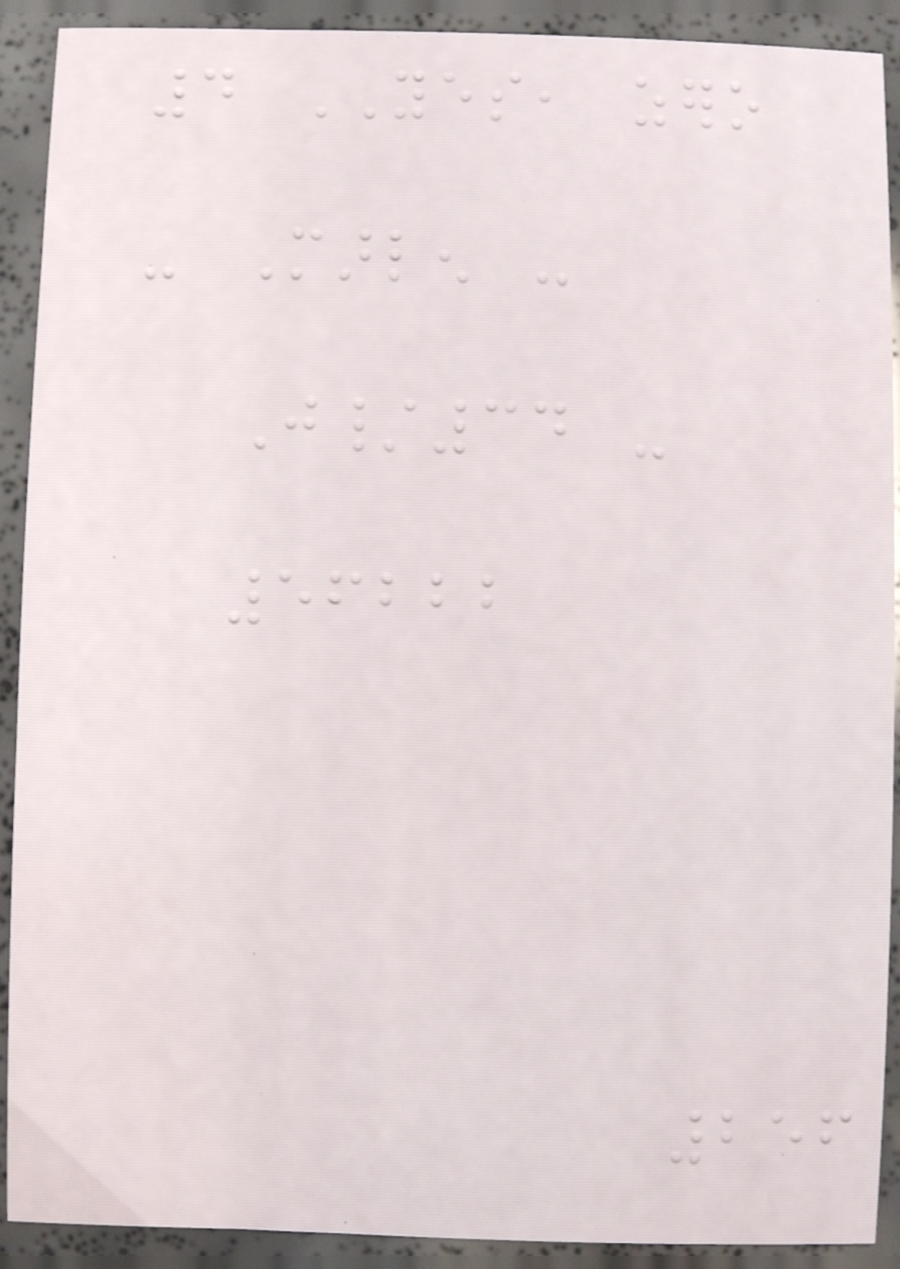4 YES, zero
- Marlen -
J/34 -
56222
256
